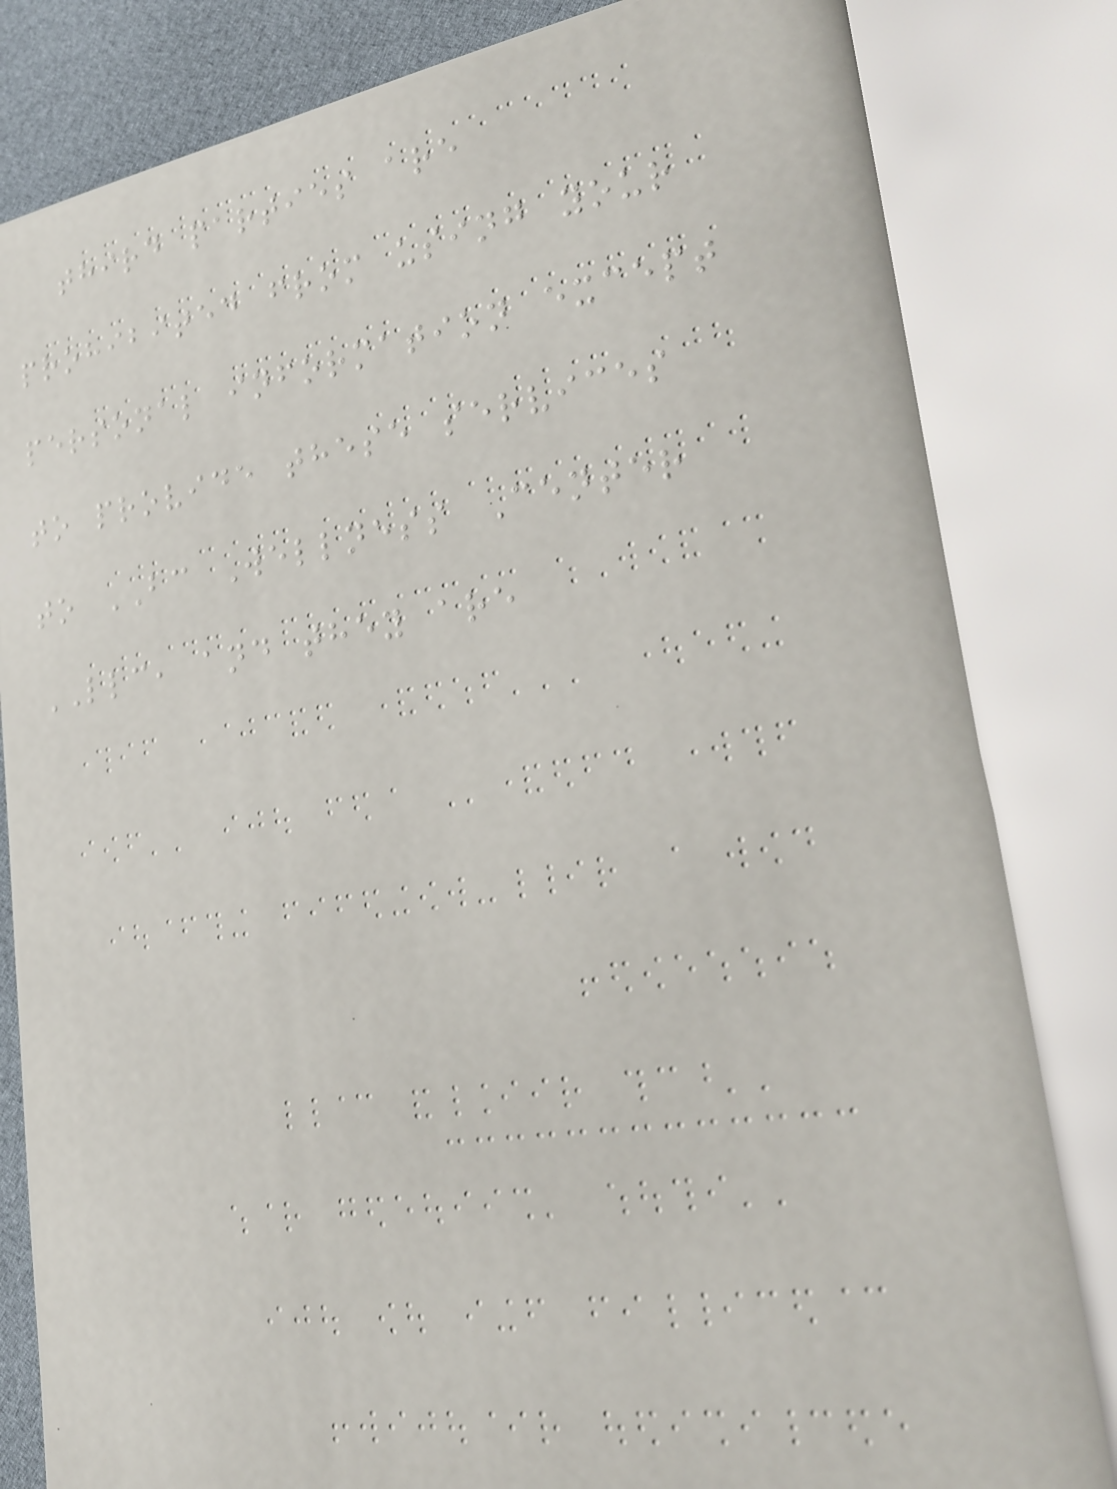third parties are
prohibited from using your
personal information except
to provide these services
to BC Wellness Center
LLC, and they are
